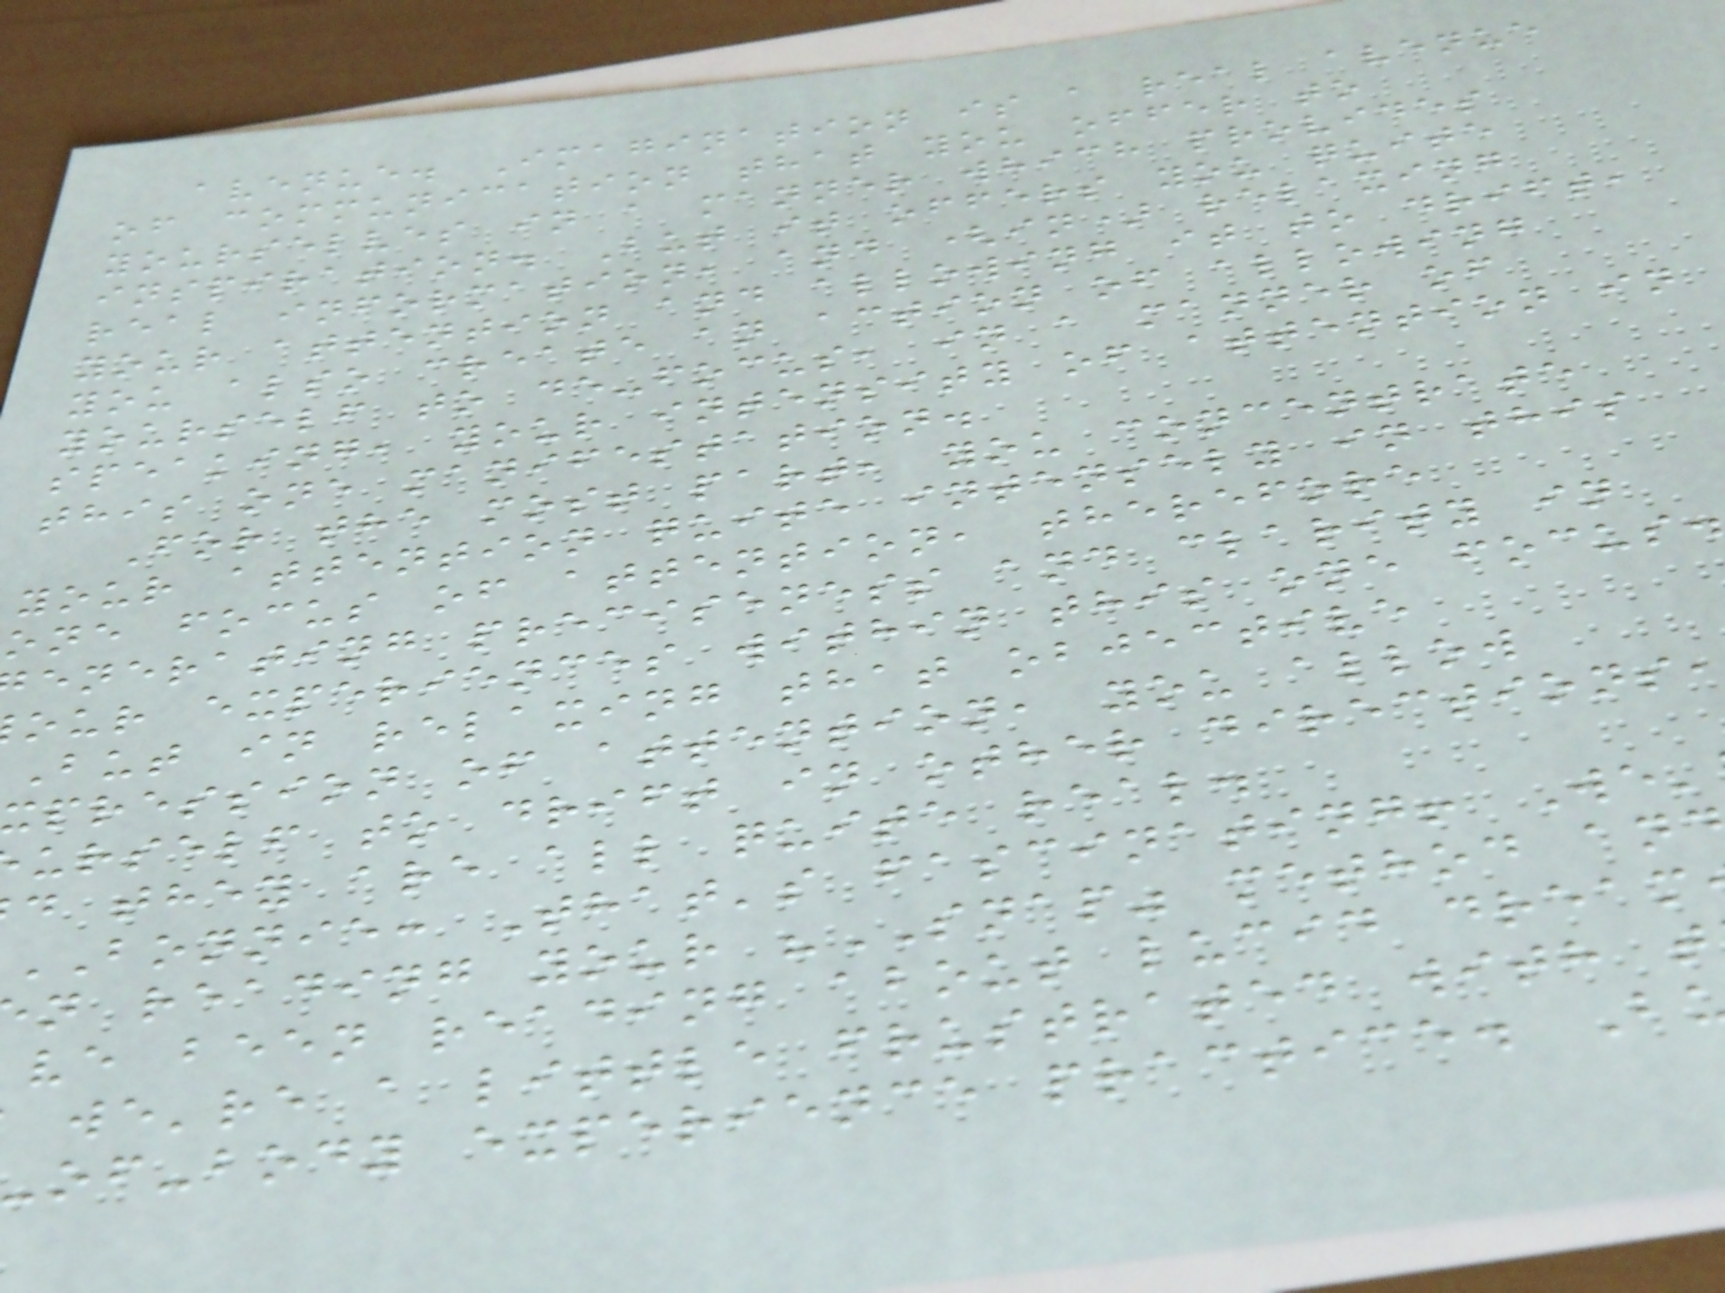avenue. Imagination is a real avenue
of communication that you offer to
yourselves in a manner which provides
inspiration. But it offers you quite
real information, and (in) relaxing
your attention and allowing it to drift,
you also create an action of allowing
yourself to de-focus, in a manner of
speaking, your intensity of attention in
this one manifestation.
For the most part, you concentrate
your attention quite intensely in this
one focus of attention, therefore
enerating preciseness and clarity in
our experiences within this one focus.
but in relaxing that objective
pression of attention, you allow
urself to drift in other directions
d they are all quite real.
BONNIE: That's fascinating! We'
n reading your "SNAP" method an
ve been reading about lucid dream
we're a little frustrated with t
of-body experience practice. B
